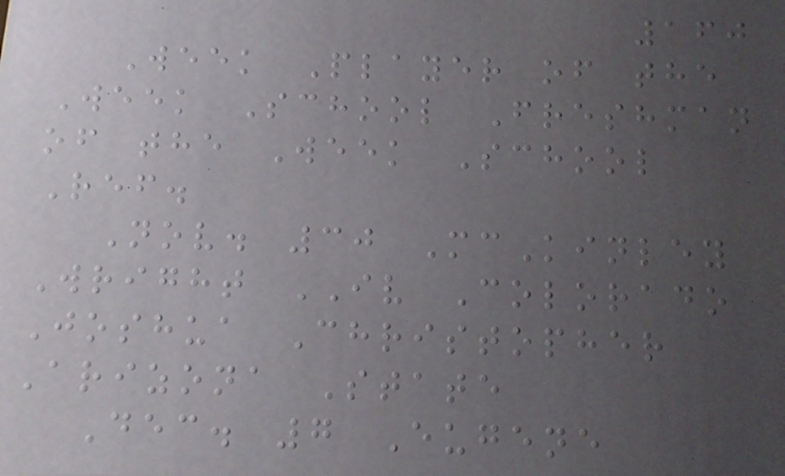160
Week Player of the
Week School Freshman
of the Week School
Ref.
Nov. 30 McKinley
Wright IV Colorado
Joshua Christopher
Arizona State
Dec. 7 Eugene
